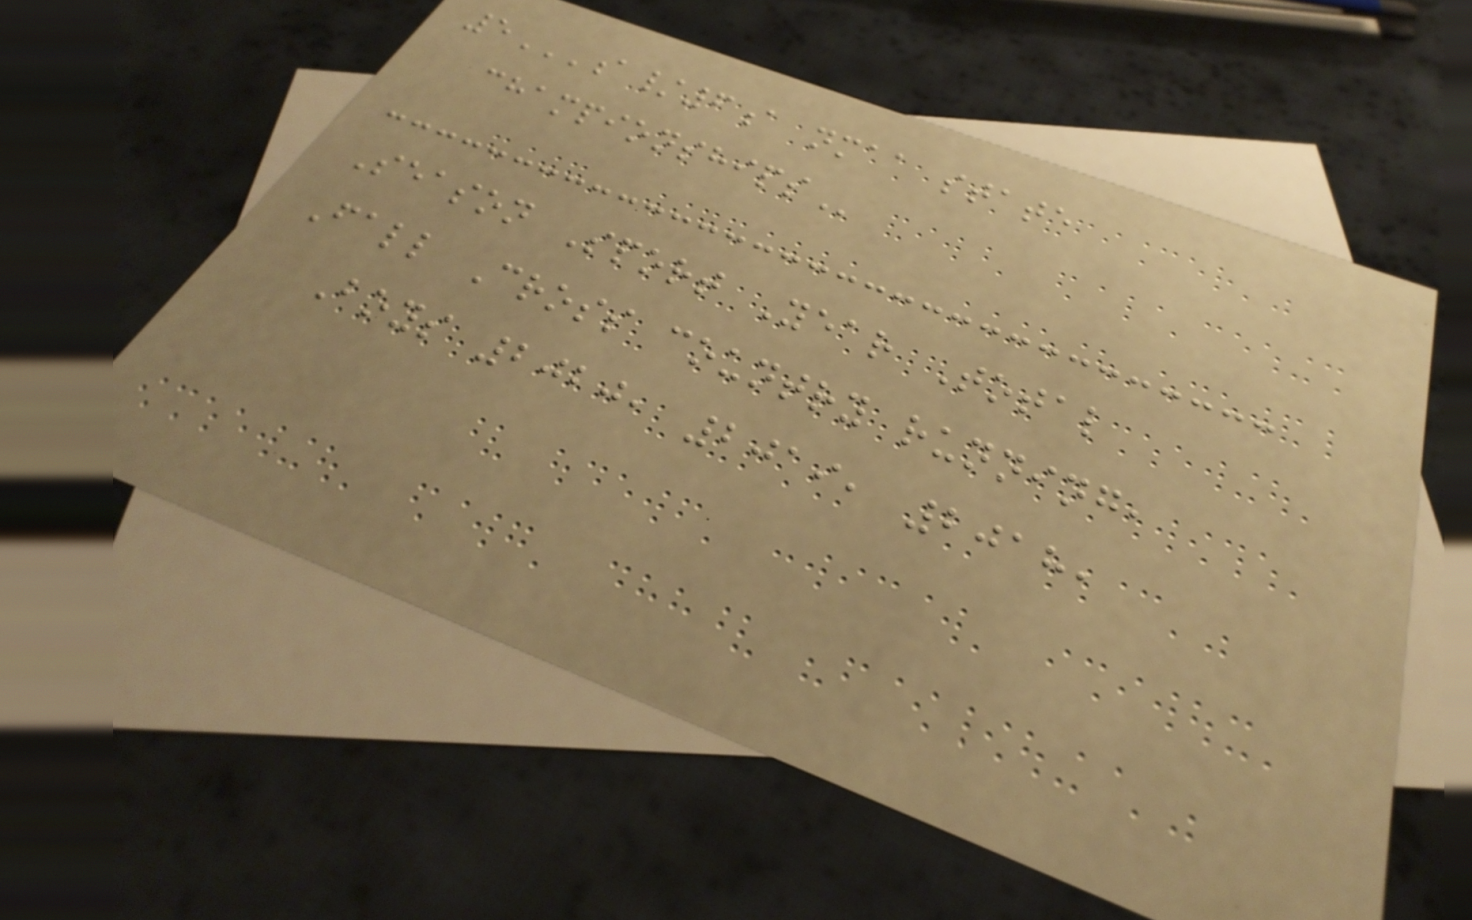5A/6A NMAA STATE
CHAMPIONSHIPS
Season Sport Year Total
Fall Cross country running,
Boys 2020, 2019, 2018,
